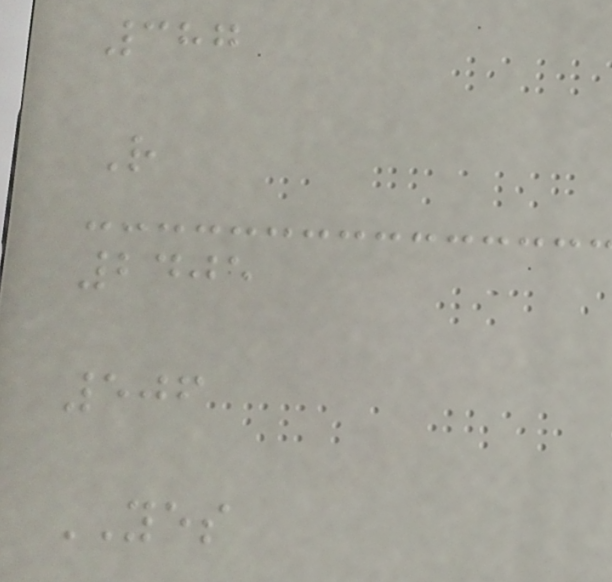387
R
2405
506
YES
